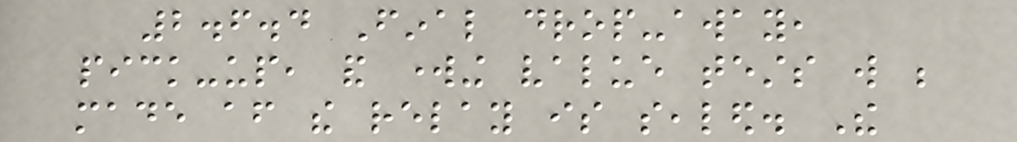2.6.4 Final drop-away,
pick-up, and working value tests will be
made after the relay is sealed. The
